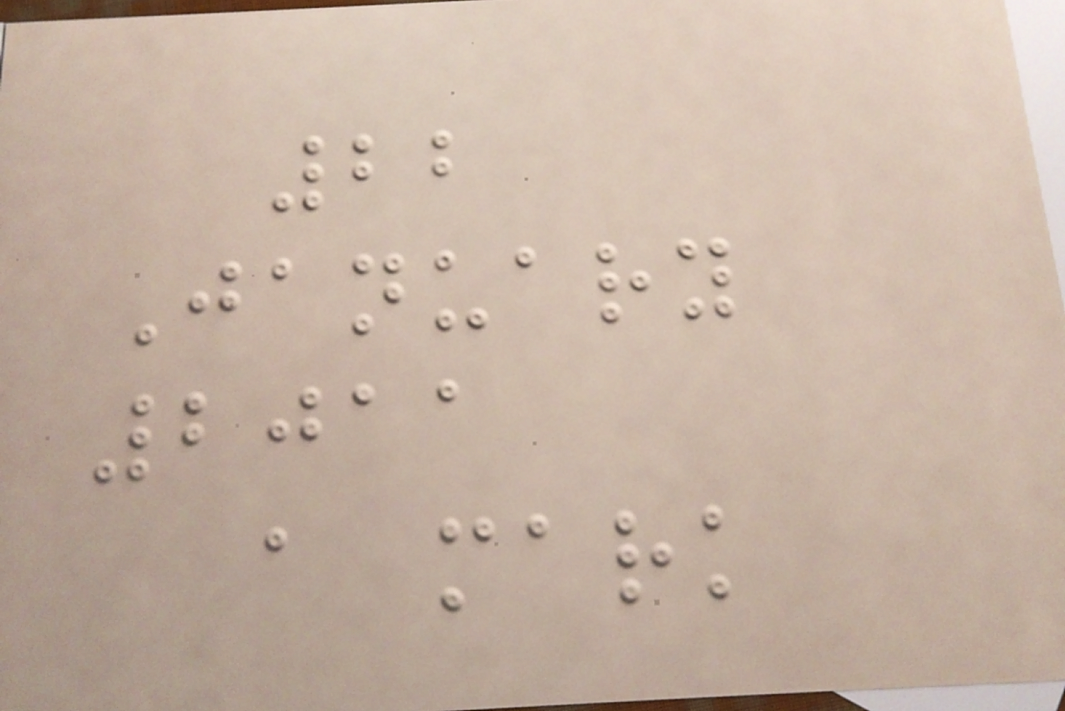22
January
2011
a mark
